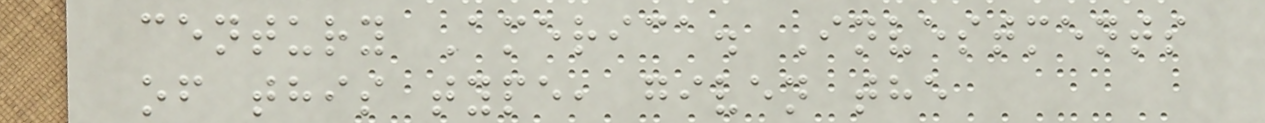century America. Investments
of this type, given the
